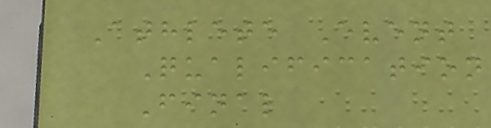Athlete Event
Qualification
Final
